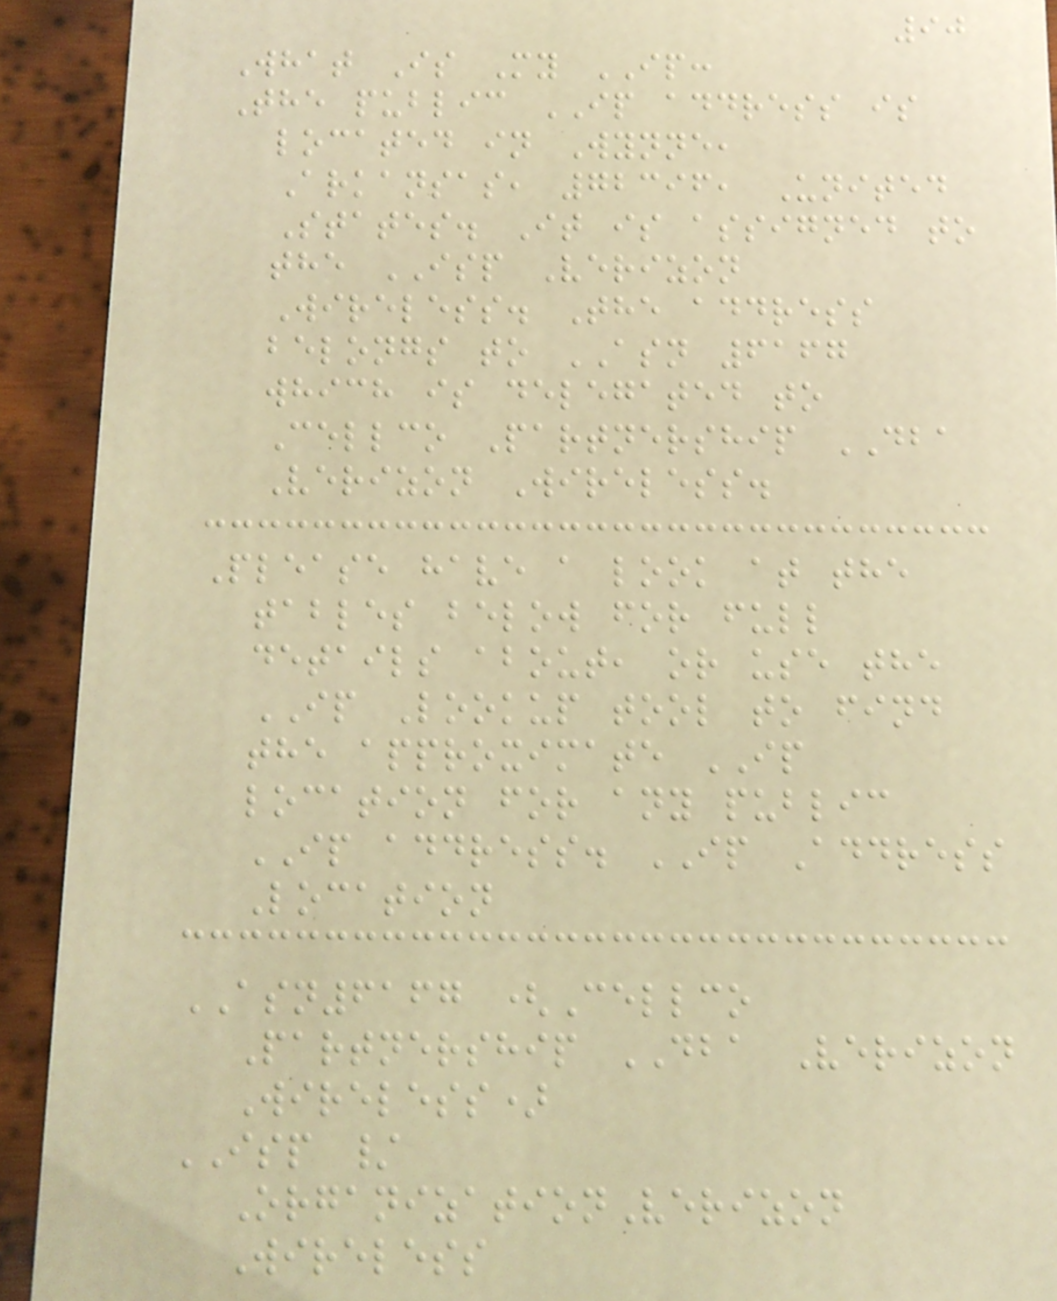90
What Is My IP:
The public IP address is
located in Wynne,
Arkansas, 72396, United
States. It is assigned to
the ISP Verizon
Wireless. The address
belongs to ASN 6167
which is delegated to
Cellco Partnership DBA
Verizon Wireless.
Please have a look at the
tables below for full
details about, or use the
IP Lookup tool to find
the approximate IP
location for any public
IP address. IP Address
Location
ASN6167 (Cellco
Partnership DBA Verizon
Wireless)
ISP /
OrganizationVerizon
Wireless
